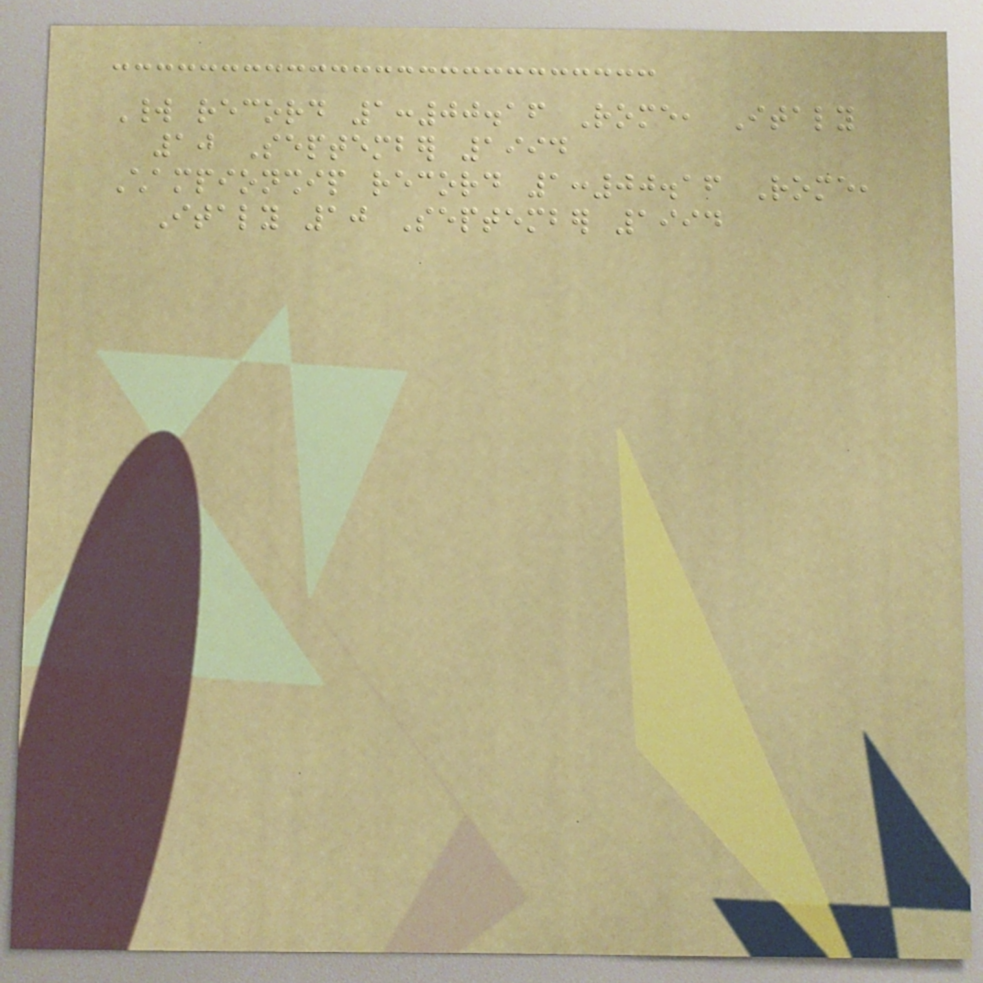World record 1:00.16 Rome, Italy
10 September 1994
Championship record 1:00.16 Rome,
Italy 10 September 1994
